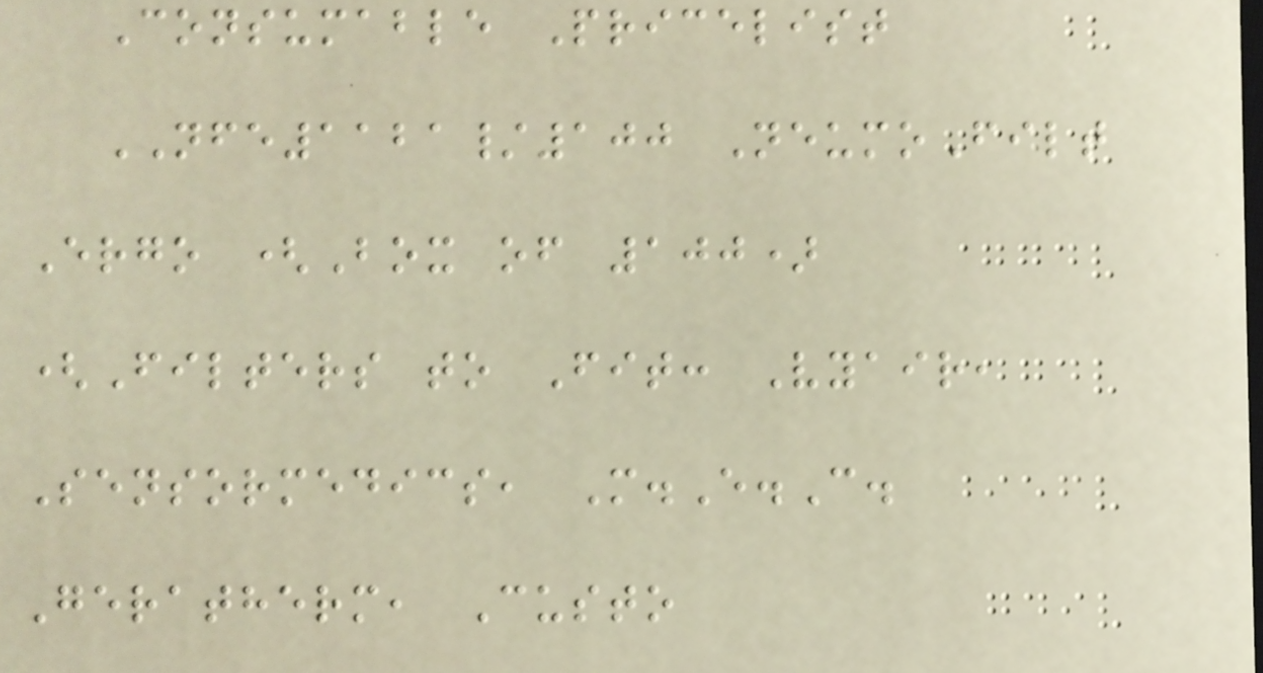Consumable Pricelist
NFE1121/100 NeumoFilt
Ergo (Box of 100)
(Filters to Fit: Vyair,
Sensormedics, M.E.C.
Geratherm, Custo
